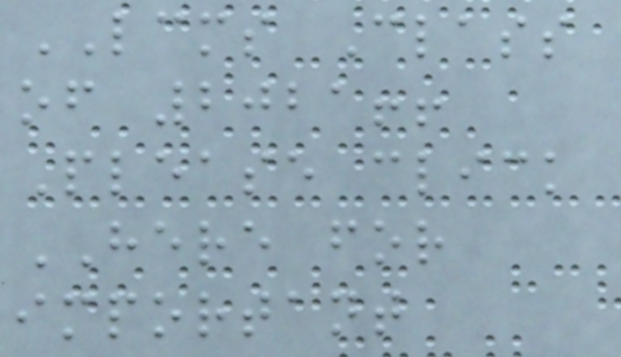LCMS Class
of 2021!!
Please click
HERE for
important
